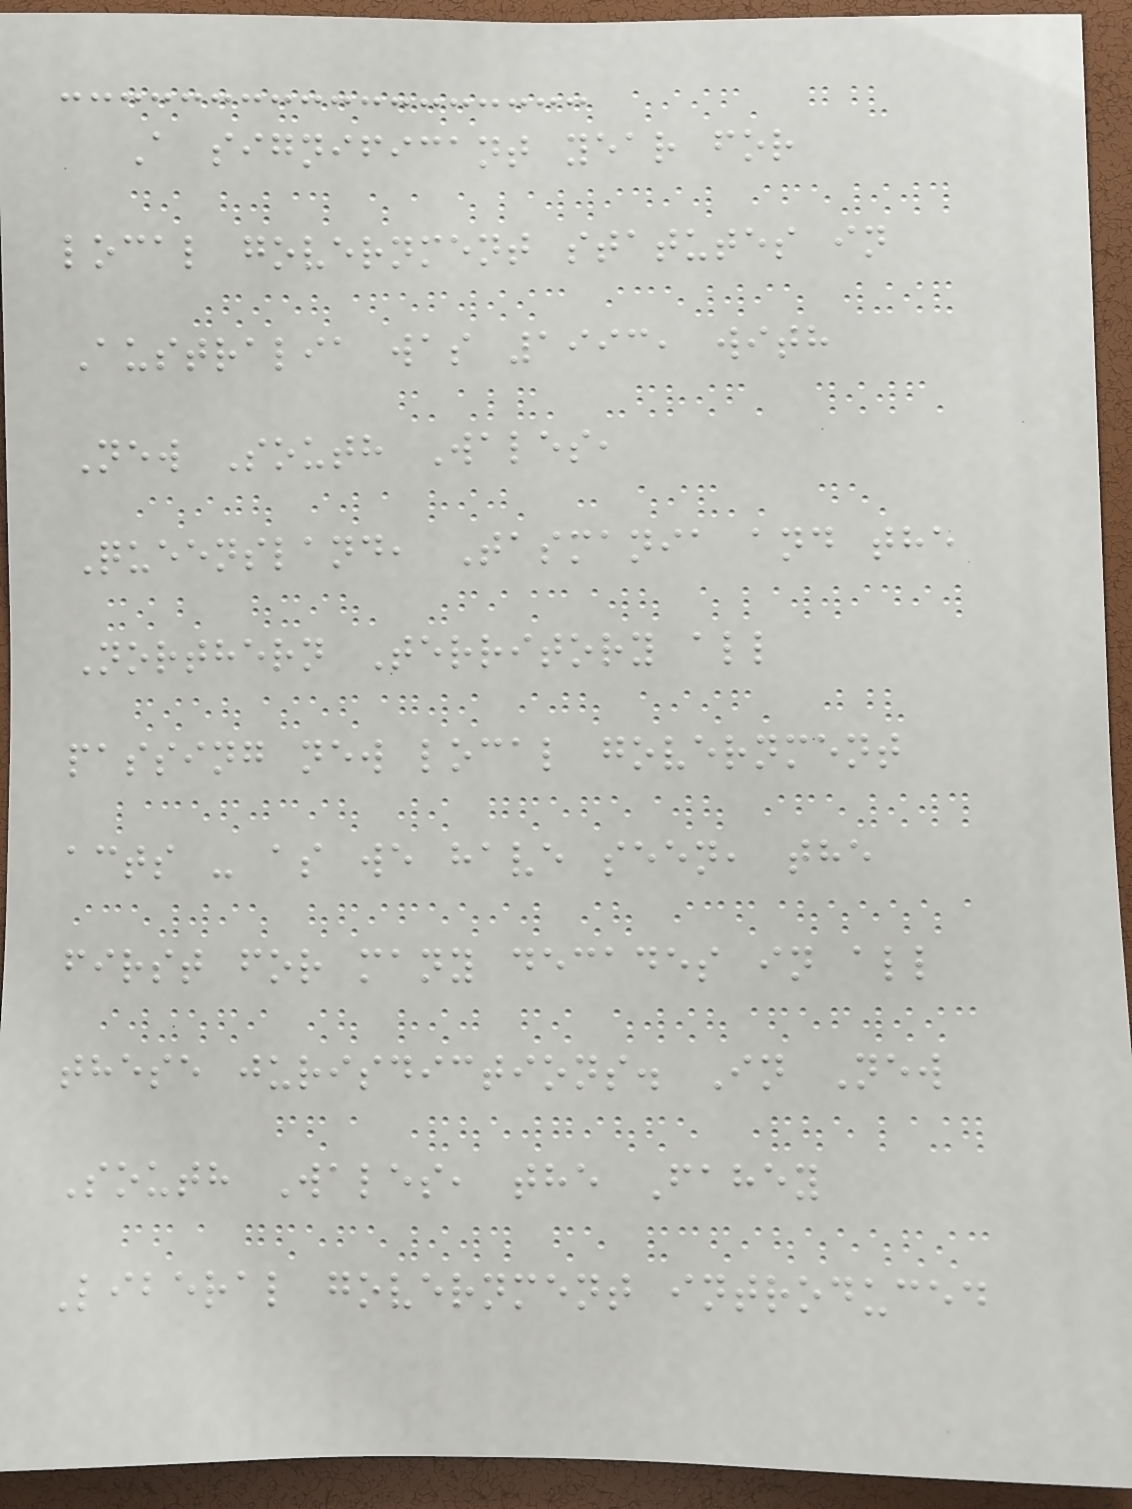A significant year for
local government statutes in
Australia was 1993, with
New South Wales,
Queensland, Tasmania and the
Northern Territory all
passing new local government
acts - as we have seen, the
first for many decades in all
these jurisdictions. In New
South Wales, the Fahey
Liberal government introduced
